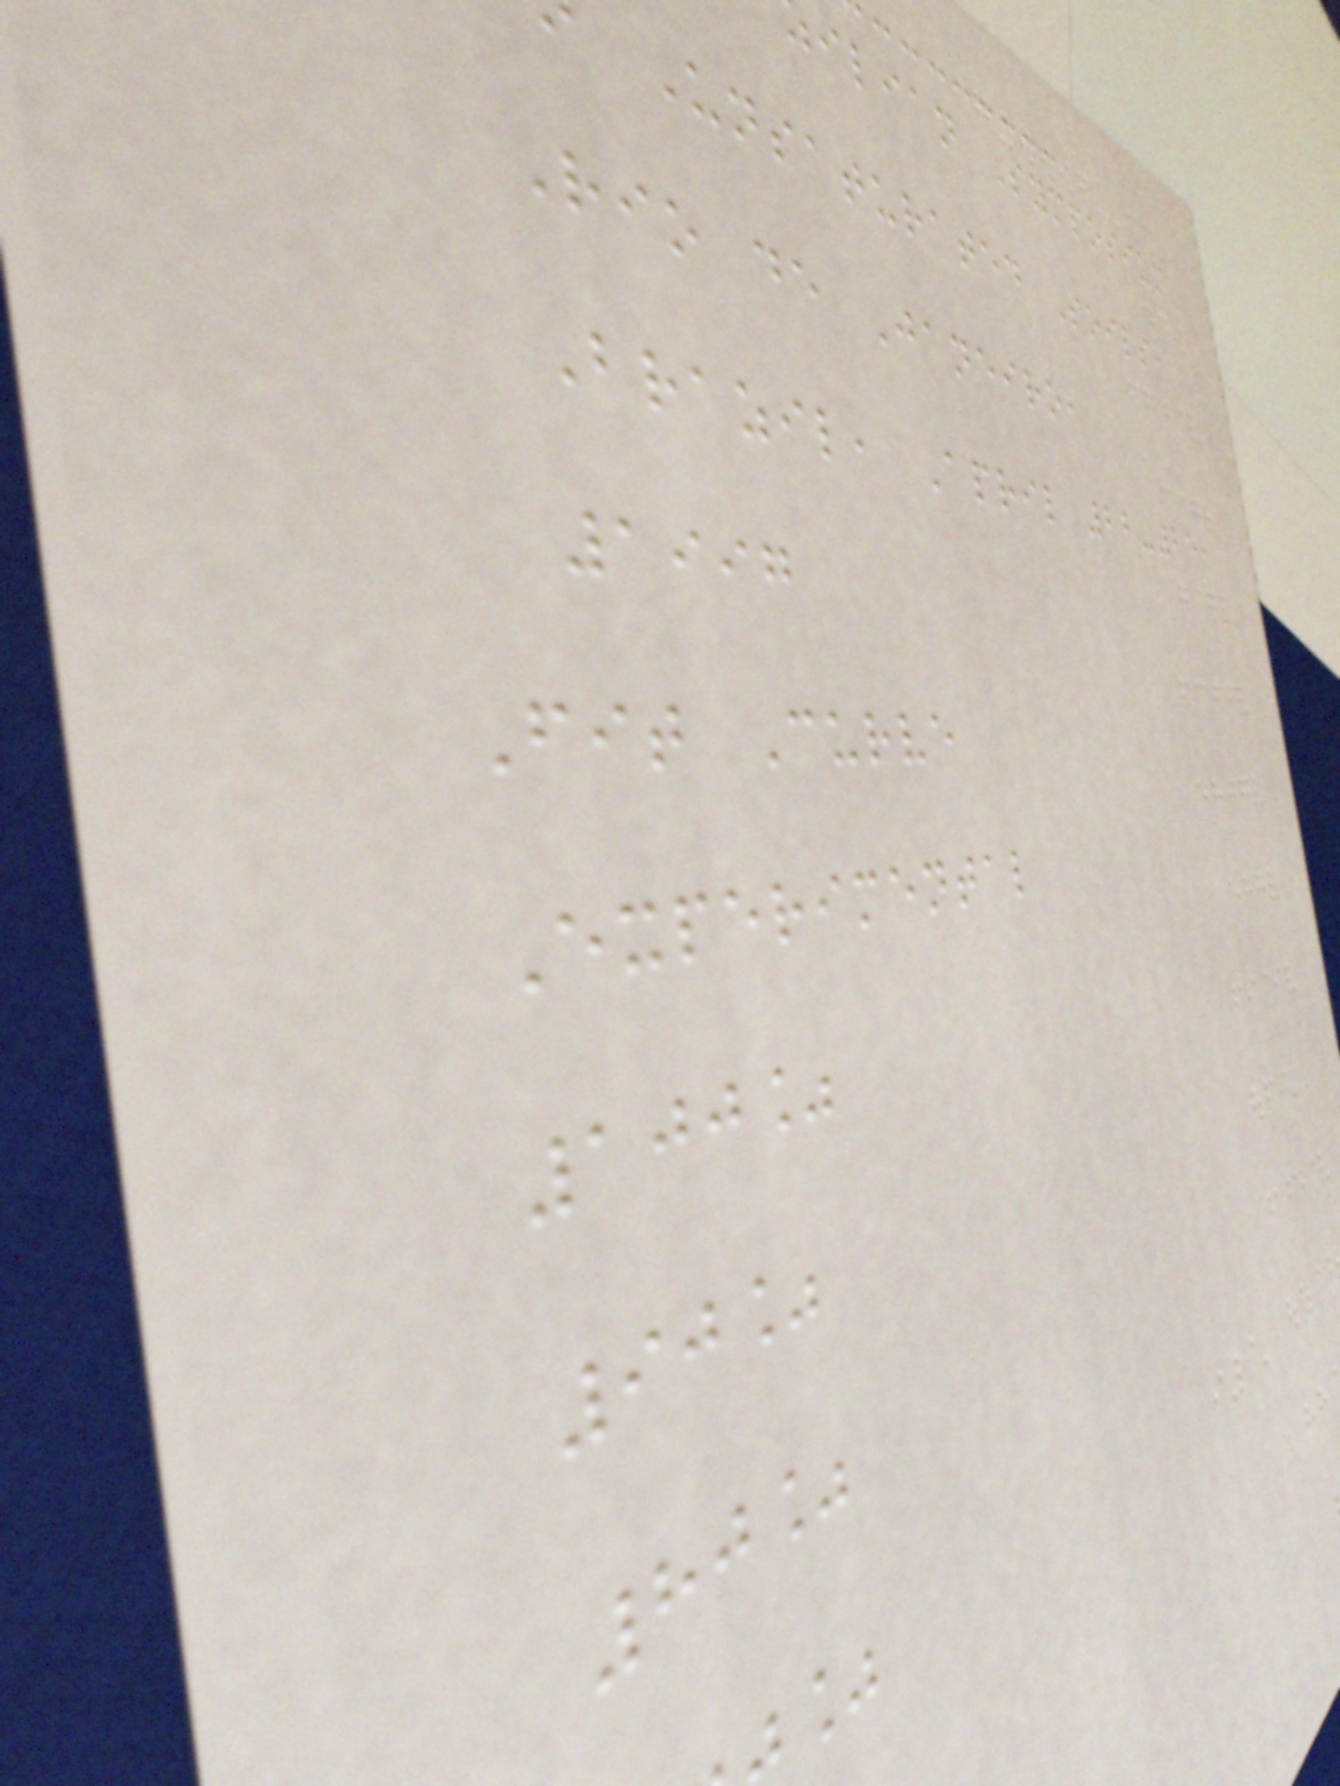ilian Symposium
Unsaturated Soils,
Rio de Janeiro,
Brazil, April 22-25,
1997
Fit Curve
Experimental
100%
90%
80%
